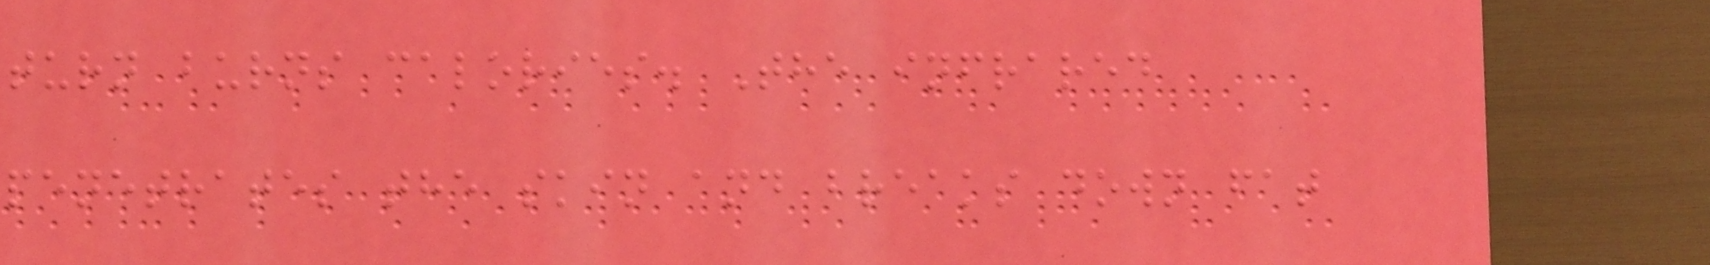turn burns calories. The infrared
penetrates the skin and breaks down fat
